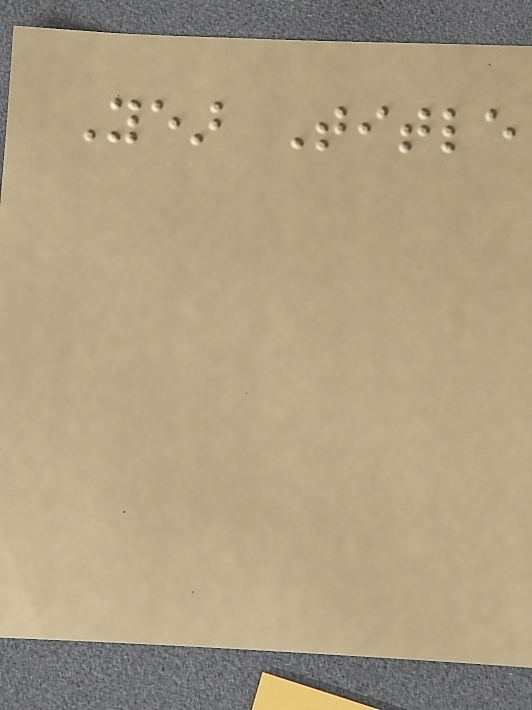Year Title
